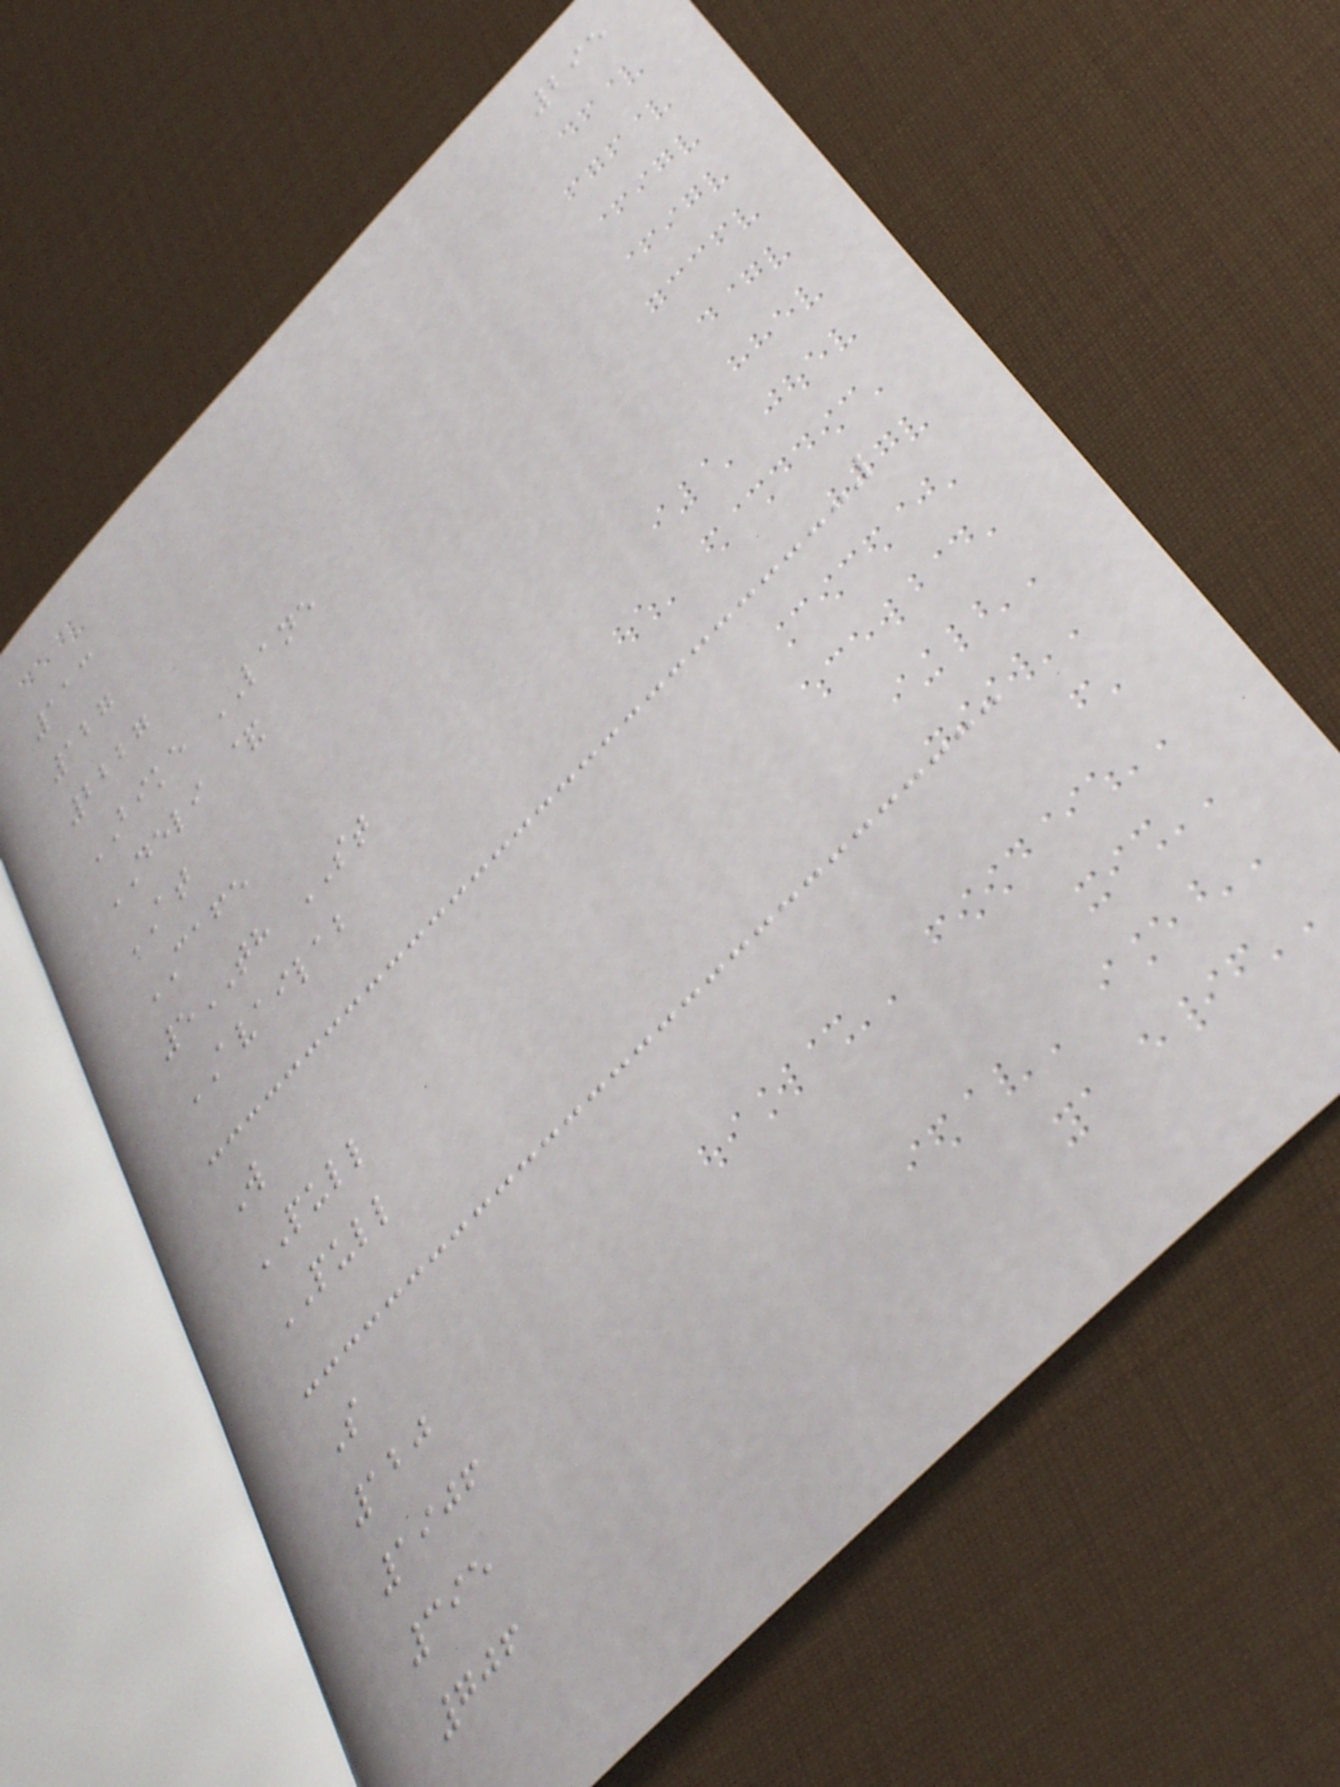295
113
127
2227
BIKE LANE
DELI &
AT
CAFE
5TH ST
AVAILAB
W
PULL
PULL
S
120
1906
395
706
